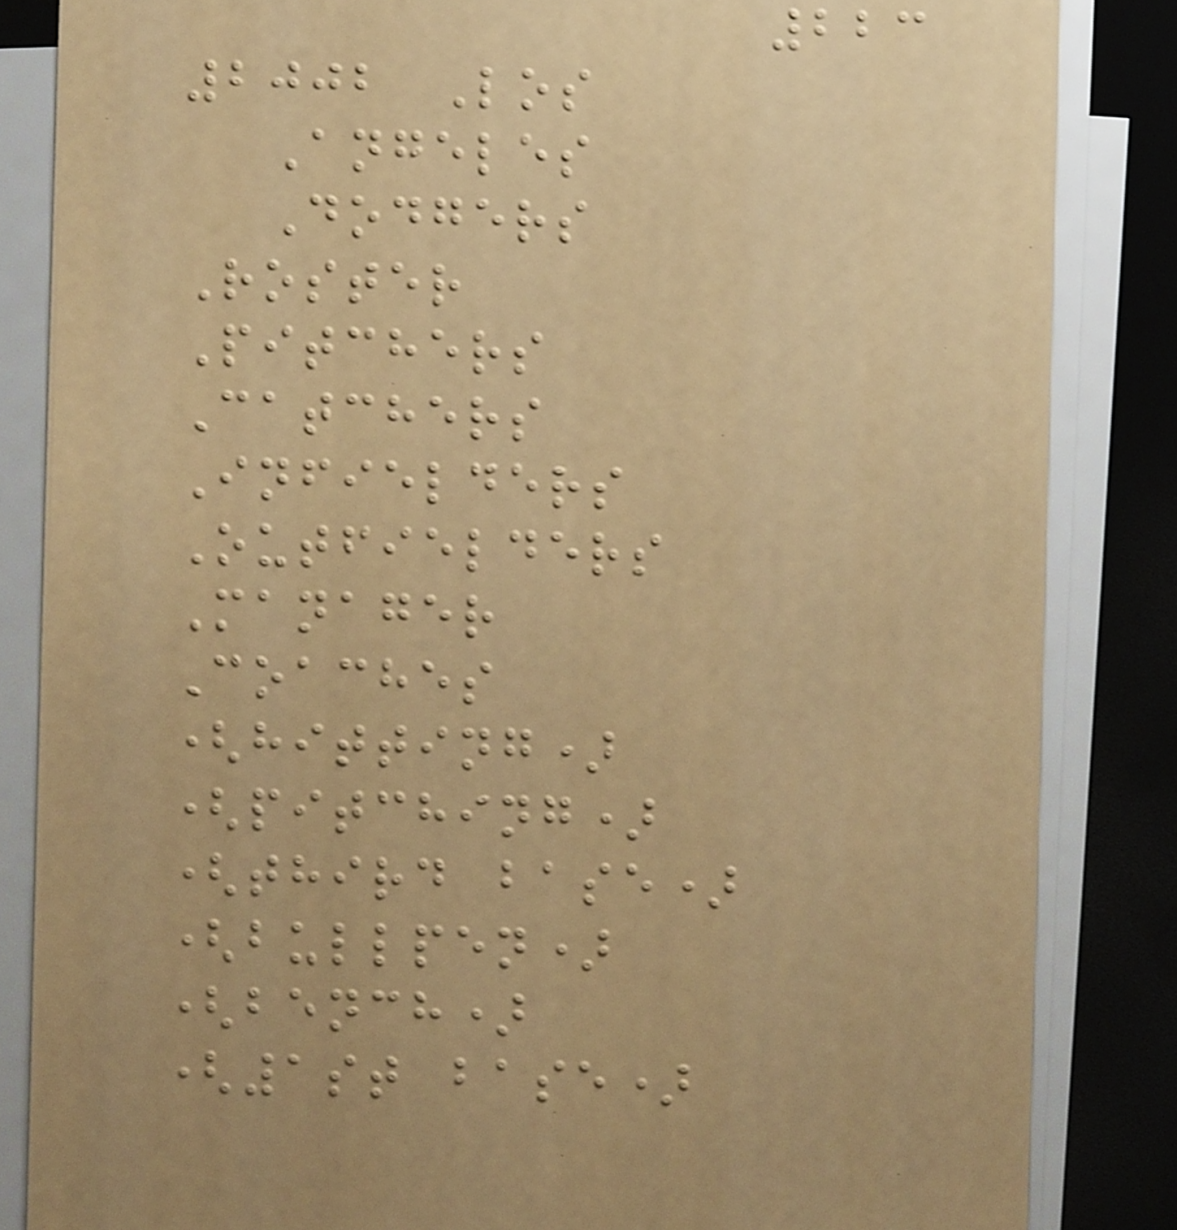223
2002 Los
Angeles
Dodgers
Roster
Pitchers
Catchers
Infielders
Outfielders
Manager
Coaches
(hitting)
(pitching)
(third base)
(bullpen)
(bench)
(1st base)
